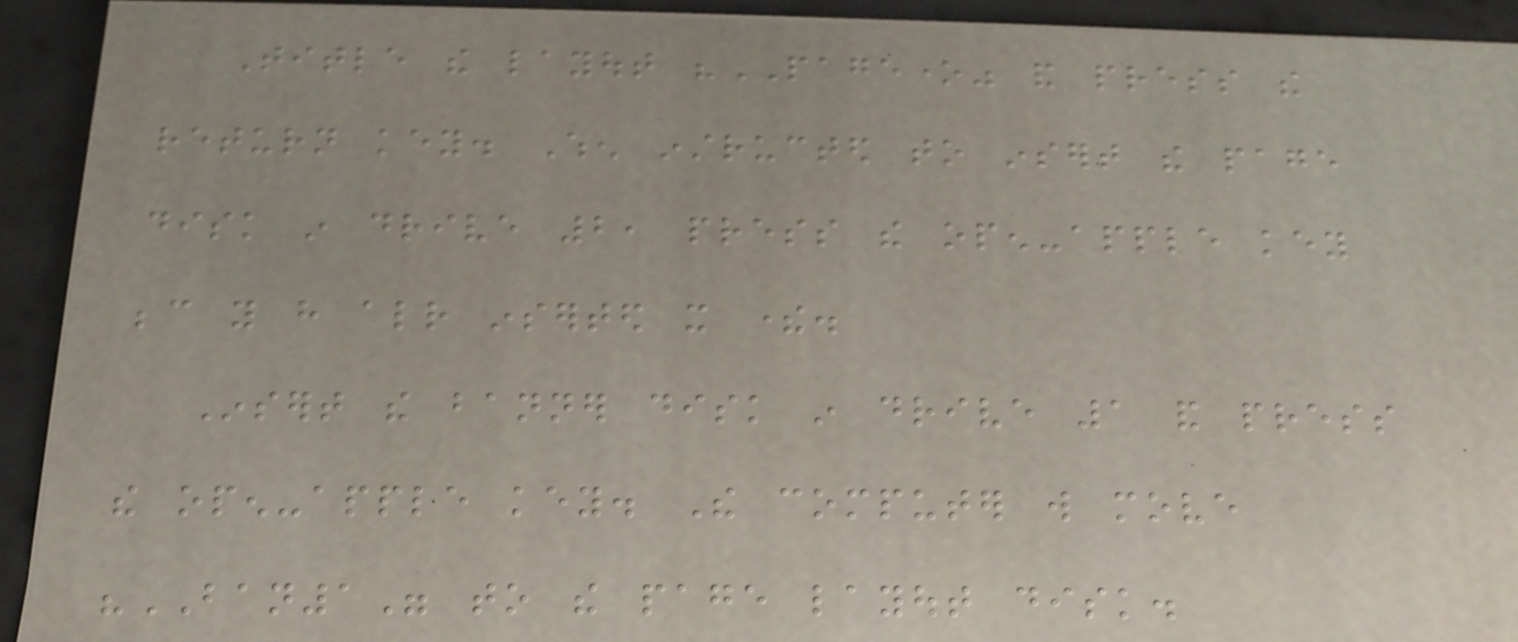Title the layout "PAGEONE" and press the
return key. When instructed to insert the page
disk in drive 2, press the open-apple key
because you have already inserted it there.
Insert the banner disk in drive 1 and press
the open-apple key. The computer will move
"BAN1" to the page layout disk.
